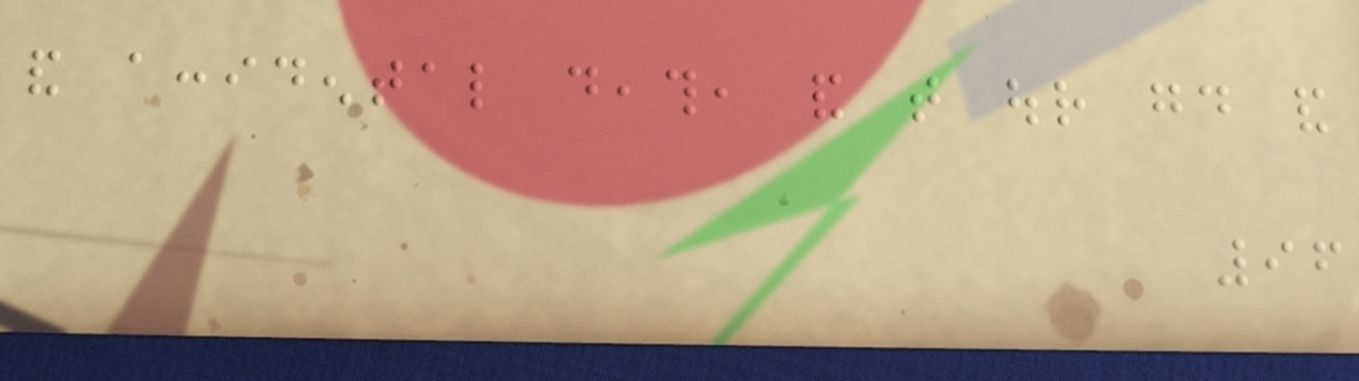and accidental death, and that our good and
96
